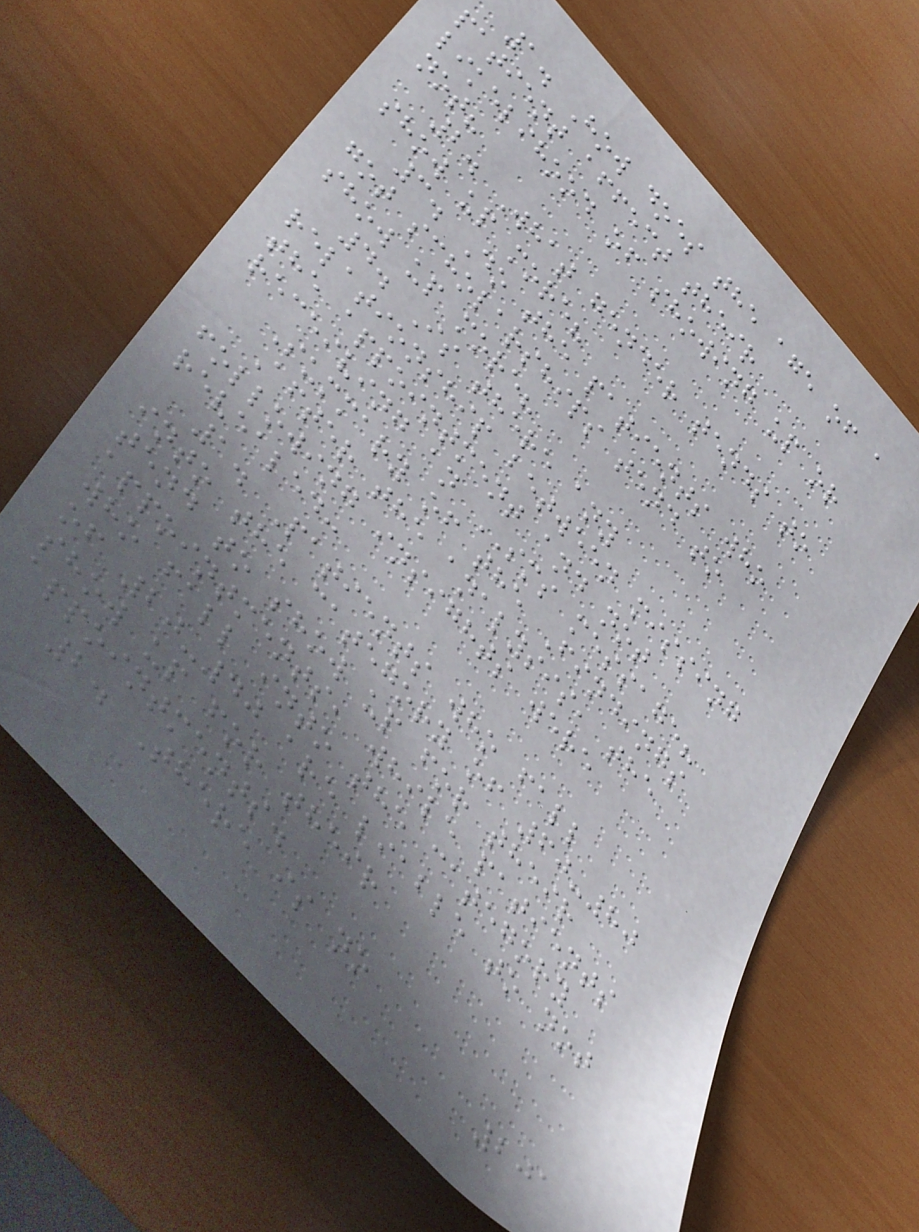1. How does the age of a
patient affect their
likelihood of showing up or
not?
2. What gender tends to
show up more?
3. Do the patients who
got scholarships tend to
show up more?
4. Is there any
relationship between missing
the appointment and not
receiving an SMS message?
Summary of the Findings
After the analysis, the
following insights were
revealed:
1. Patients who fall
into the category of 60-80
tend to show up for their
appointments, while patients
who fall into the category
of 20-40 are liable to not
show up for their
appointments.
2. There is no
201
